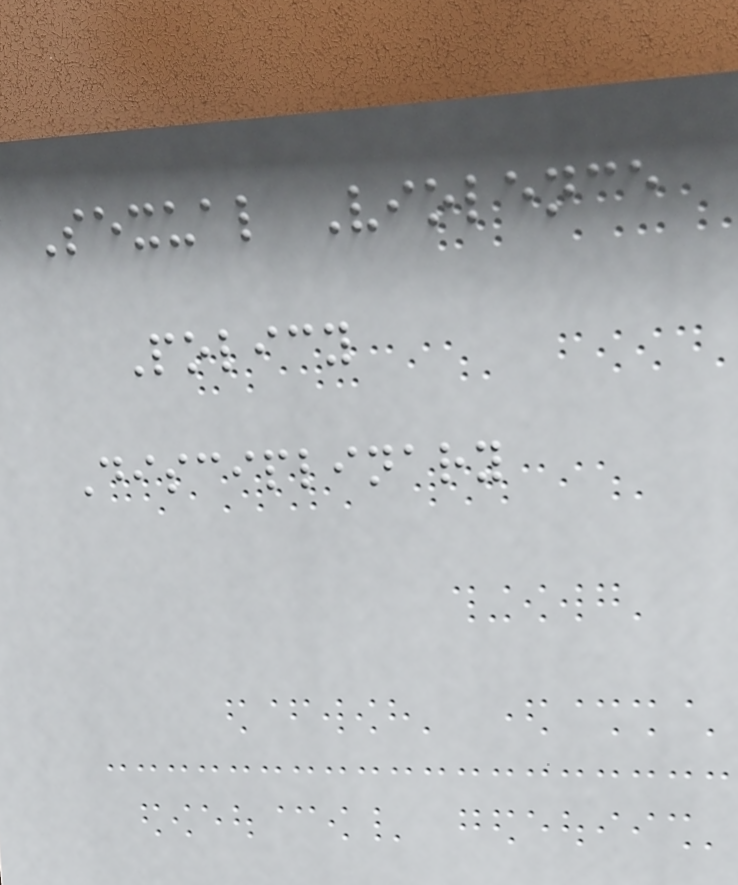Sexual Violence
Policy
Disciplinary
